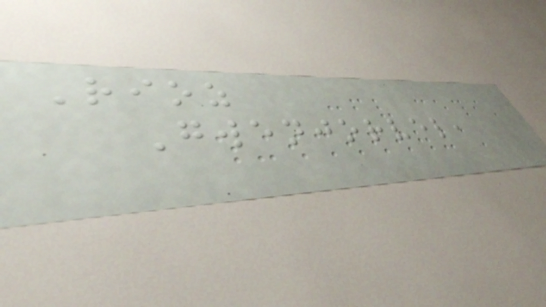Rioz
Gwenjorvel,
